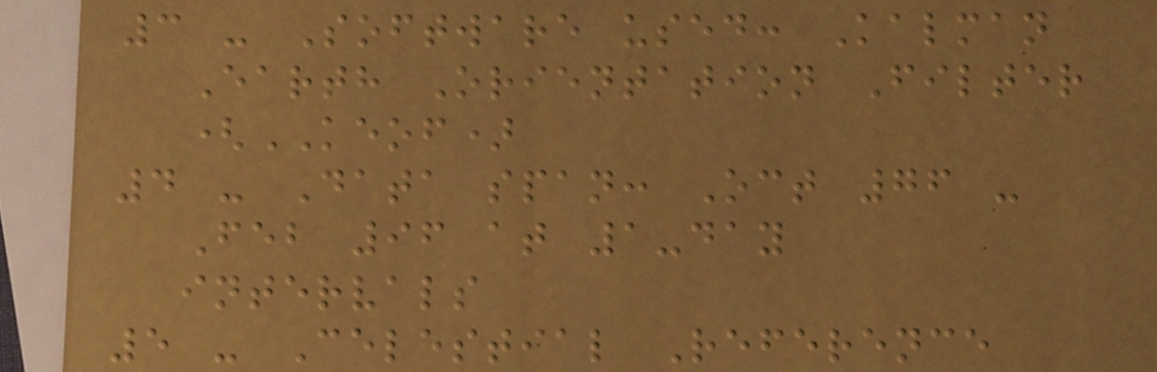3 - Software used: Kalman
Earth Orientation Filter
(KEOF)
4 - Data span: Oct 76 -
Feb 96 at 1-day
intervals
5 - Celestial Reference
